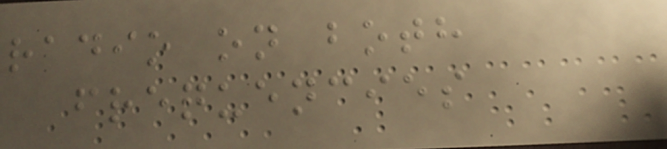radio on both
frequencies
